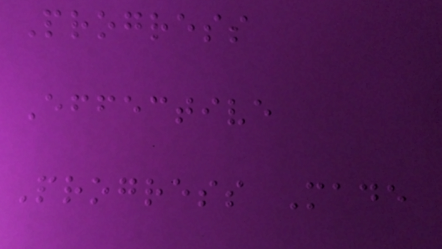Progress
Effective
Progress Made
